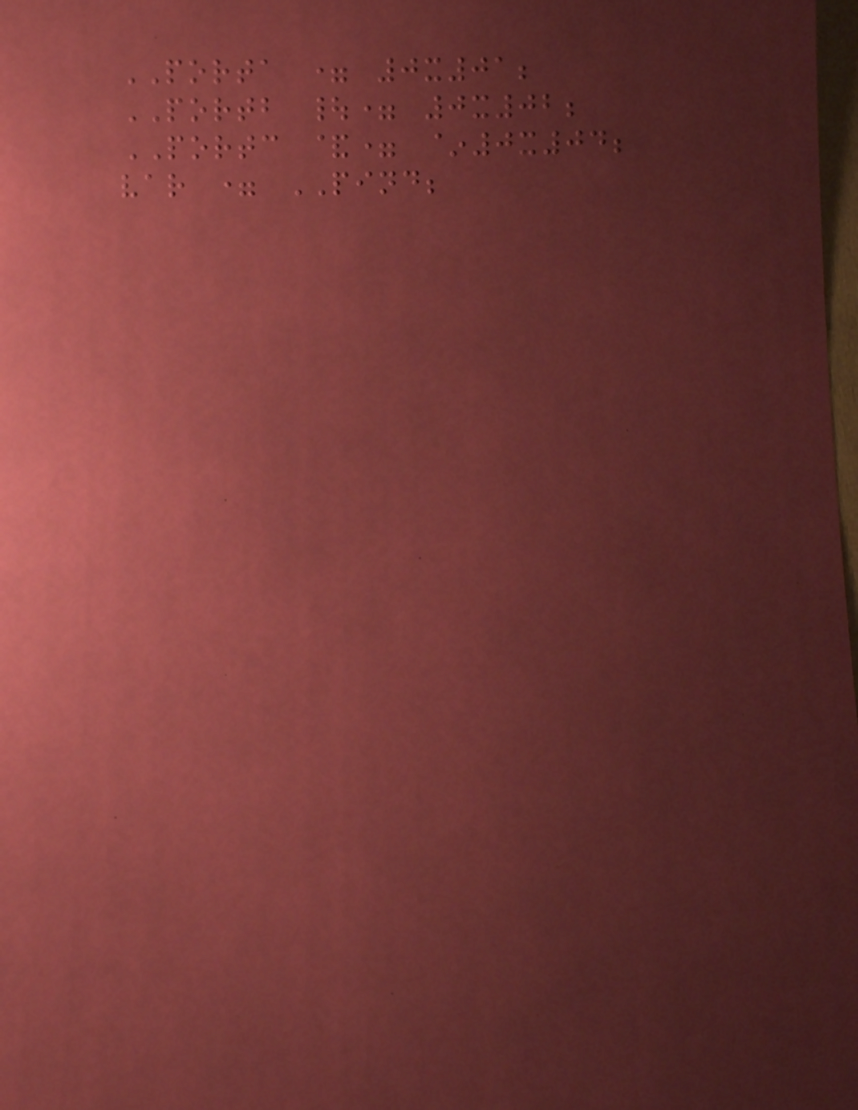PORTA = 0x01;
PORTB |= 0x02;
PORTC &= ~0x04;
var = PIND;
